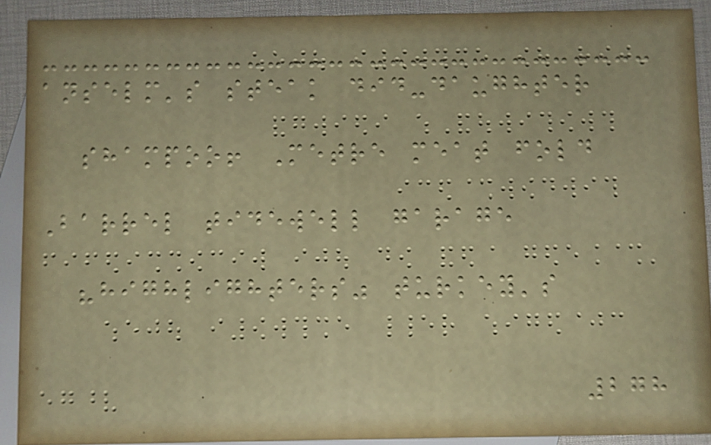anselm's steak did-daughter
shampoo! Metre meat fold
Barrel tidewell garage
"highlighters" turkey's
278
